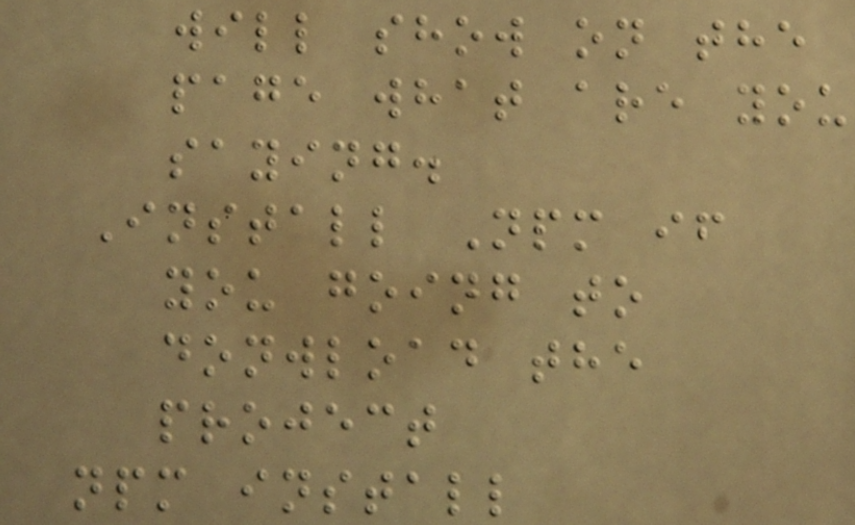will show on the
page what are you
saying.
Install Npm if
you going to
donwload the
project
npm install
